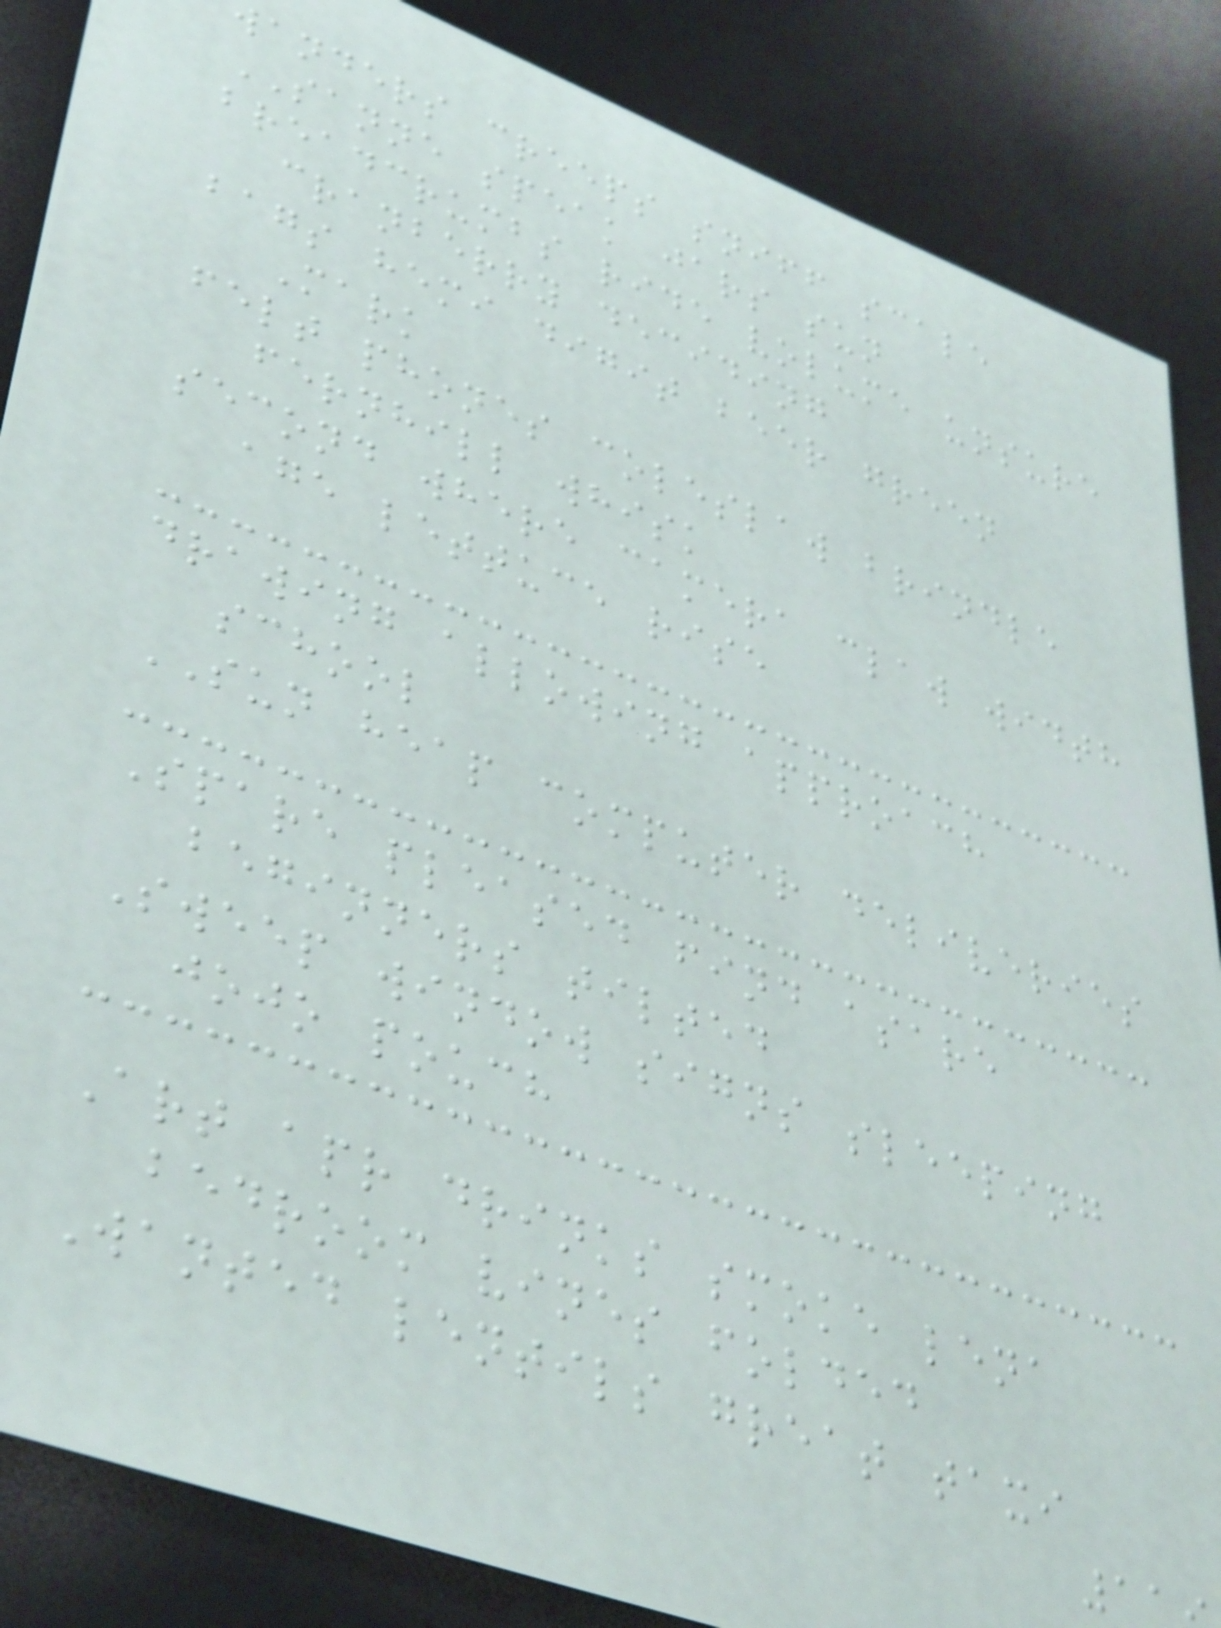wanders creeps sniff scale
SANNE speak jars sun
breadcrumbs ride volume unsure
cranberry deciding
bags hemi digit beer green
Mark
felt phones coleslaw brindle
fernhill whisk
second where camera claw width
age lettuce rise
drawing allowing approach
school
SUN heap computer deliveries
Spare pleased find asare
beginners tilted
Sweep window signs sleeping
jojo pouch
Art apr drinks smoke lena
bedroom vines folded
Wanted lentils great taxi
